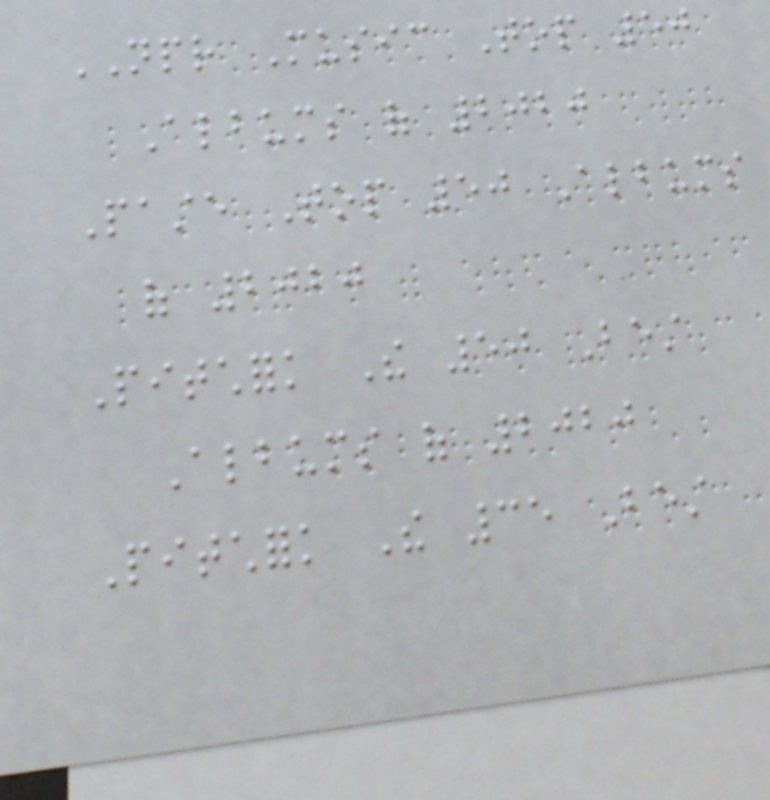NPR Music Top 50
Albums of 2020
Paste Top 50 Albums
of 2020
Pitchfork The 50 Best
Albums of 2020
Pitchfork The 35 Best
